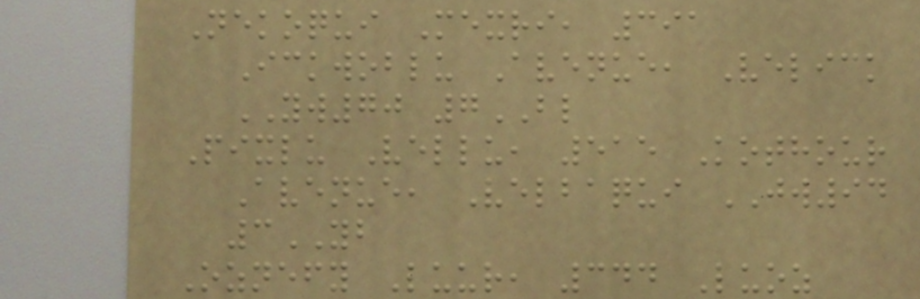Nekoqui Mexri, 391
Ickwoblu Avenue, Velick
YW70 7BL
Pixlu Vellu, 515 Kothour
Avenue, Velbaqui JW94
3YB
Oznefy Luur, 344 Luoz
